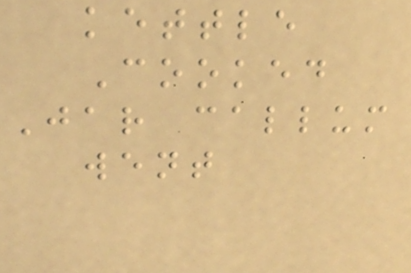kettle
Cooked
Jar callum
went
